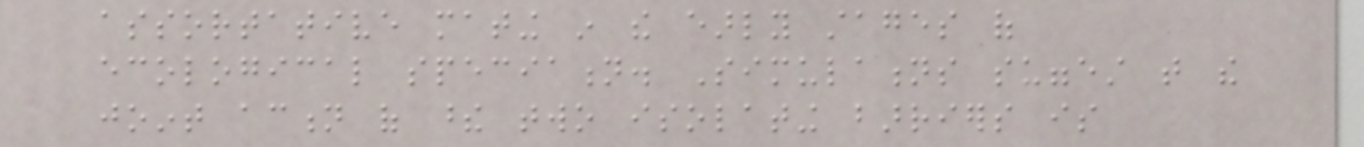assortative mating in the early stages of
ecological speciation. Simulations suggest that the
joint action of these two isolating barriers is
